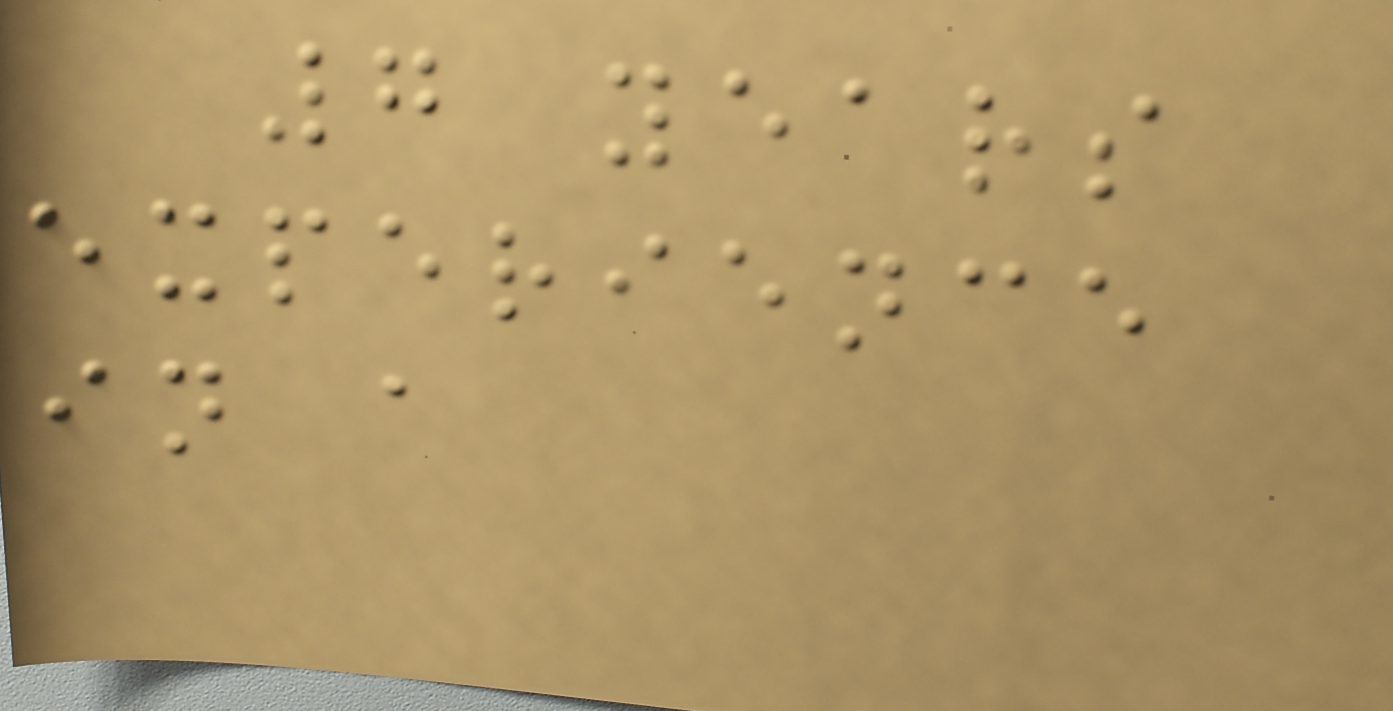7 years
experience
in a
